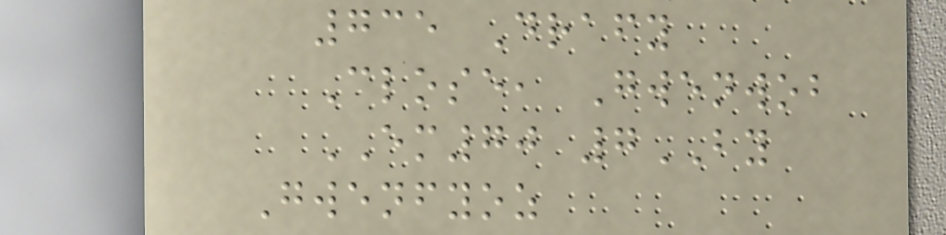735 Drafy
Close, Gwenwob
EM70 7BY
Gwenfyoz
